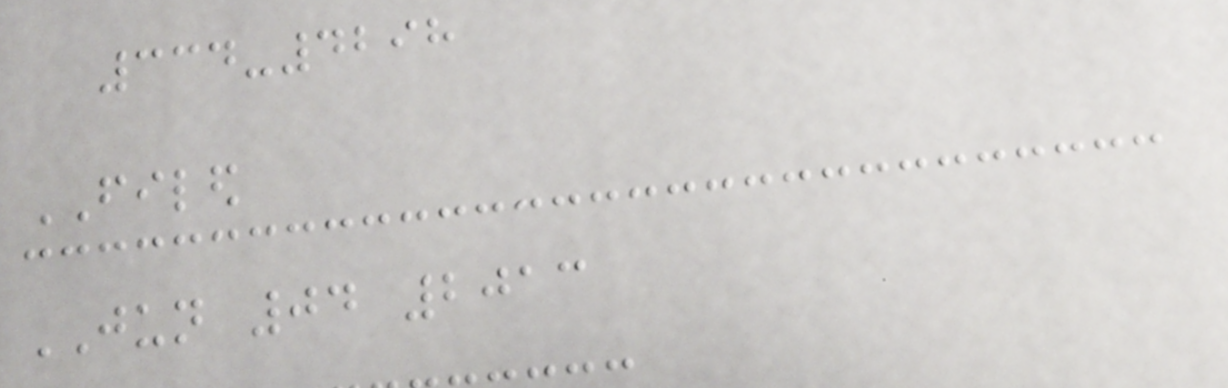334-4298
FILED
JUN 04 2013
